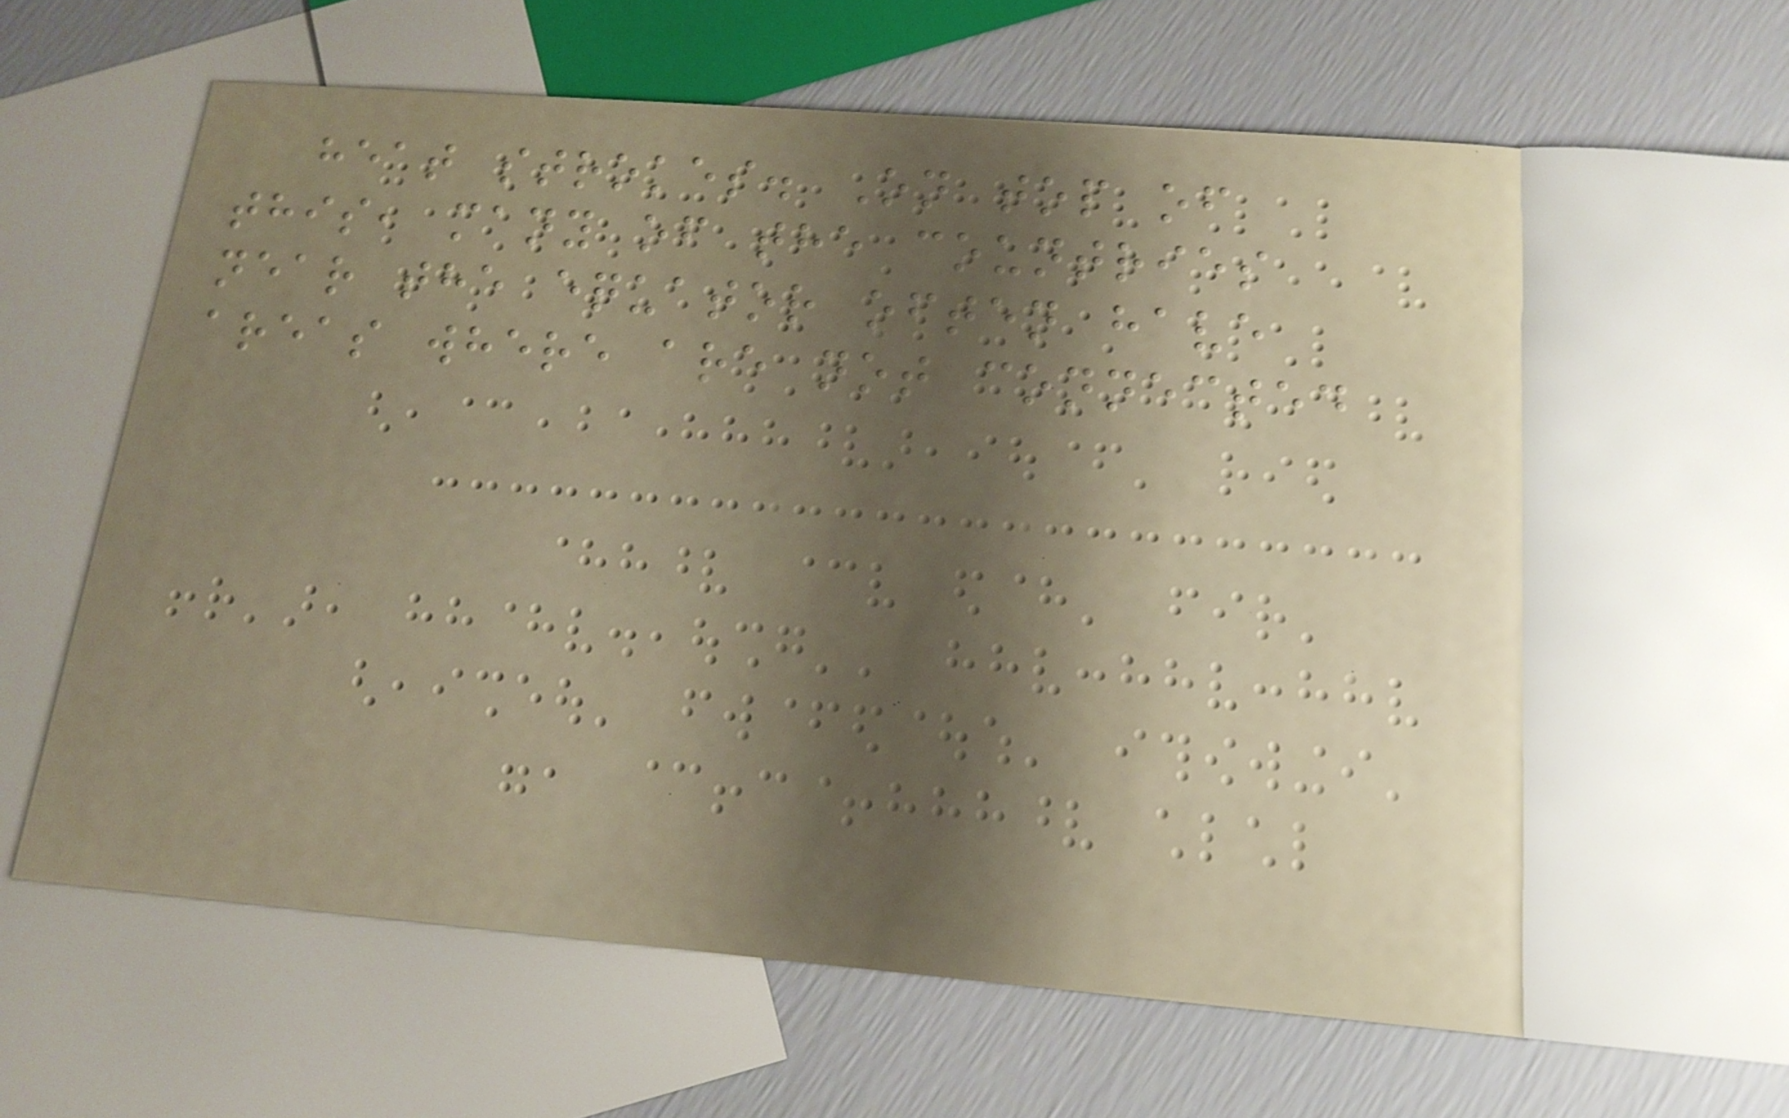heat strokes. On top of
this, many of the countries
near the equator often have
areas where are not connected
